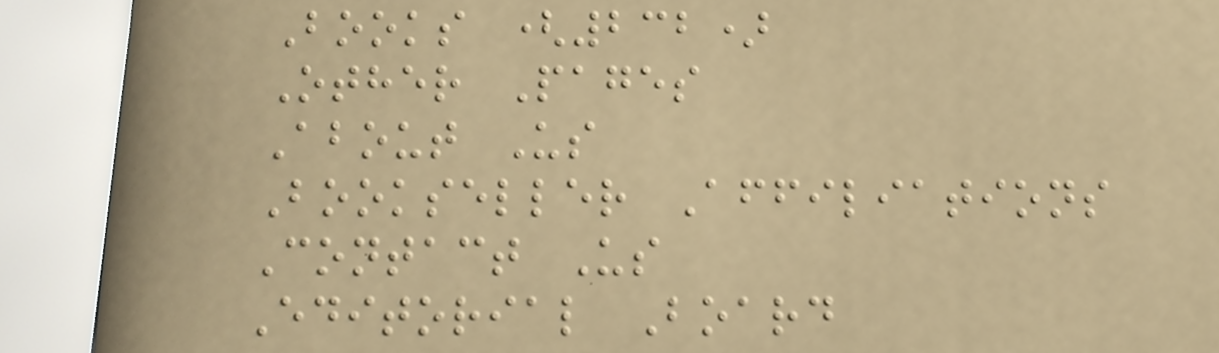Books (232)
Other Pages
About Us
Bookseller Affiliations
Contact Us
Editorial Board
